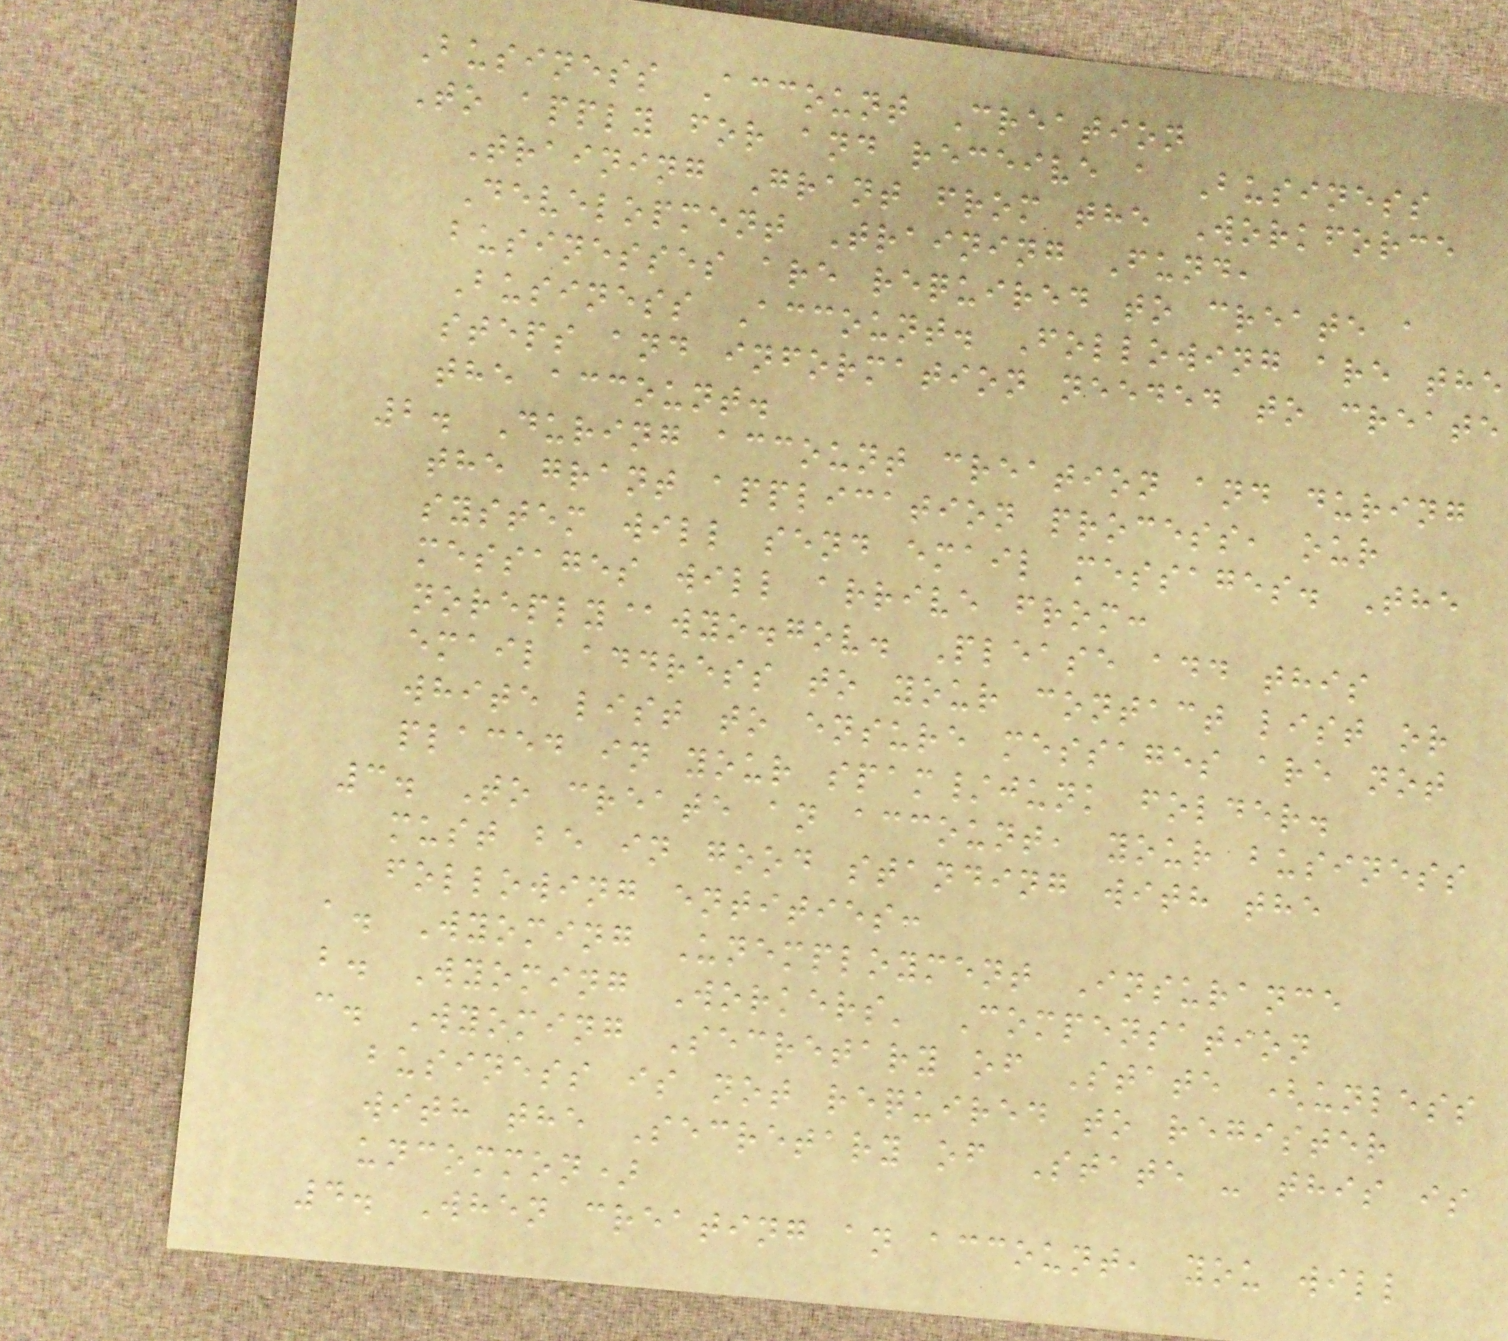Business Account Creation
To apply for and receive a Business
Training Grant from the Workforce
Development Training Fund,
businesses are required to create a
Business Account. Following are the
steps and information needed to create
the account.
2. During account creation and during
the grant application process, our
system will send email messages. The
messages will arrive from:
noreply@wyo.gov. Please add this
email address to your contact list or
white list to ensure messages are not
placed in your spam/junk folder.
3. To create an account, your business
must be in good standing with the
following entities:
a. Wyoming Unemployment Insurance
b. Wyoming Workers' Compensation
c. Wyoming Secretary of State (unless
business is not required to register
with the Secretary of State - this is
uncommon)
4. When creating an account, you will
